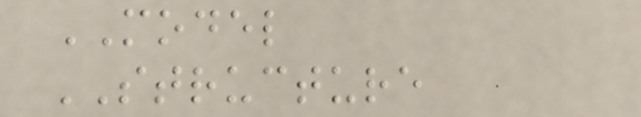MODEL
STRUCTURE
